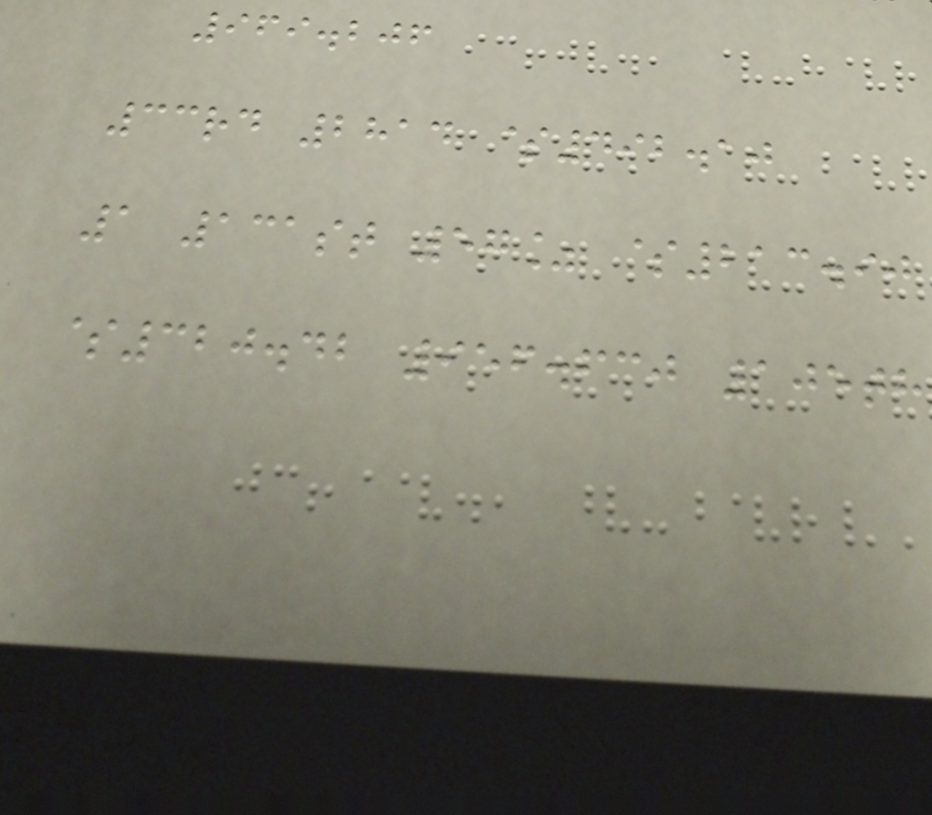969.206
33rd 2814 $492.10
1 131st 57% $213.90
$320.42 956.630 105th
